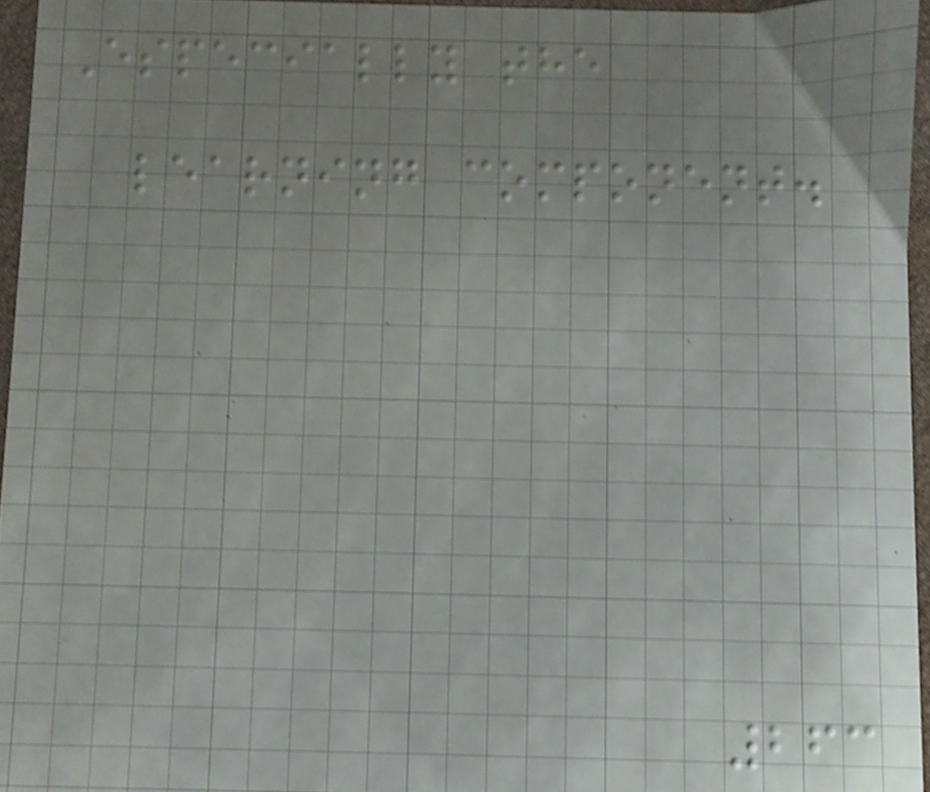Especially the
learning component.
263
